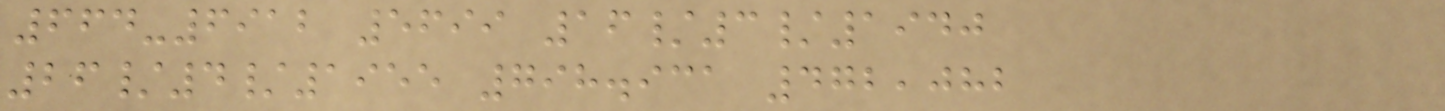664-6912 5699 16/3/1940
26/4/1955 798.931 472,082
